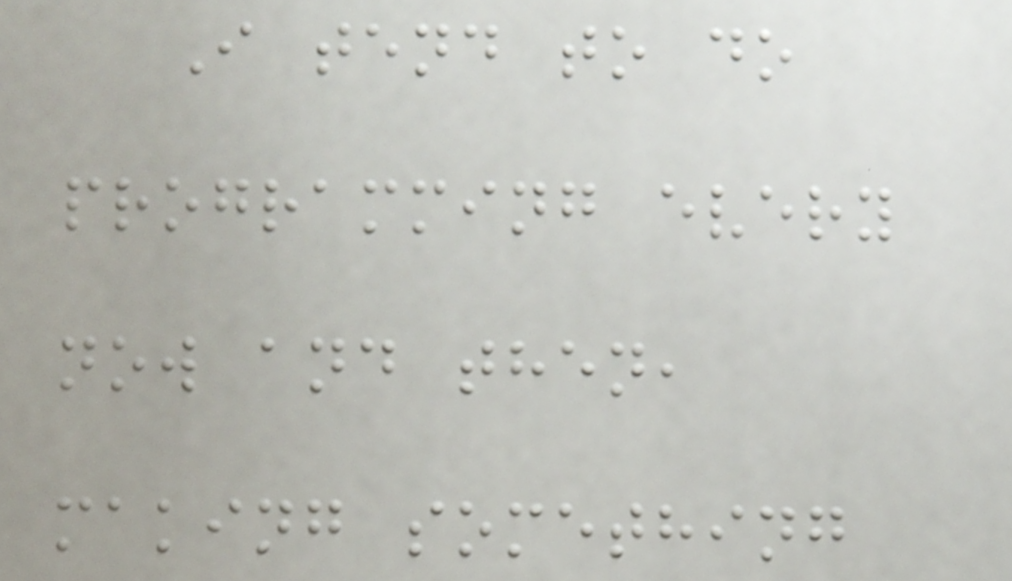I tend to do
programming every
now and then,
making something
